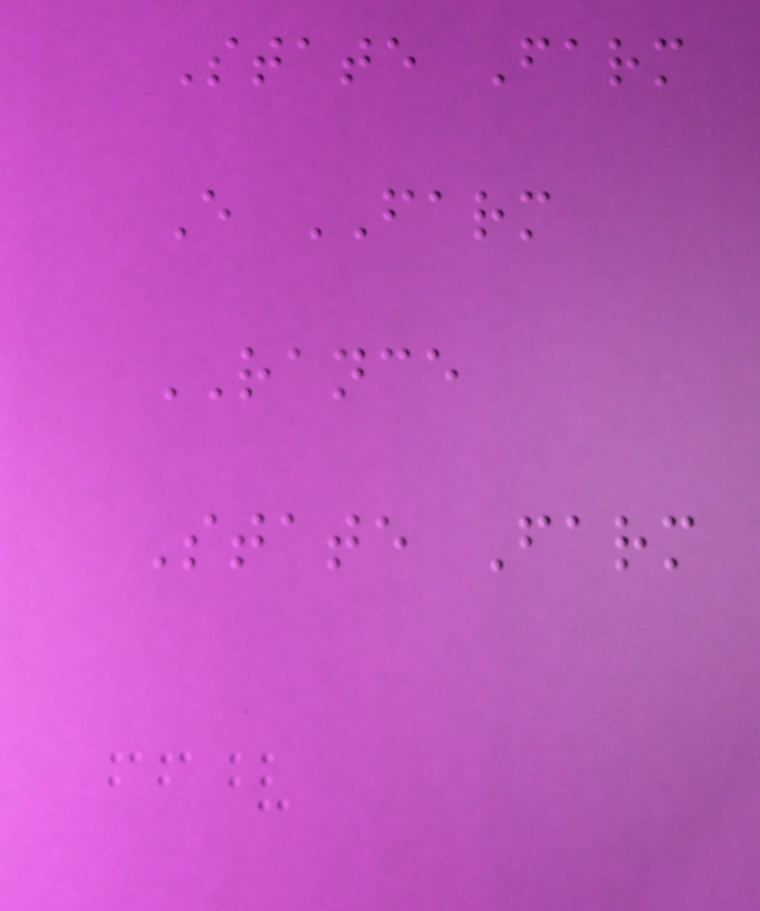State Farm
E FARM
RANCE
State Farm
